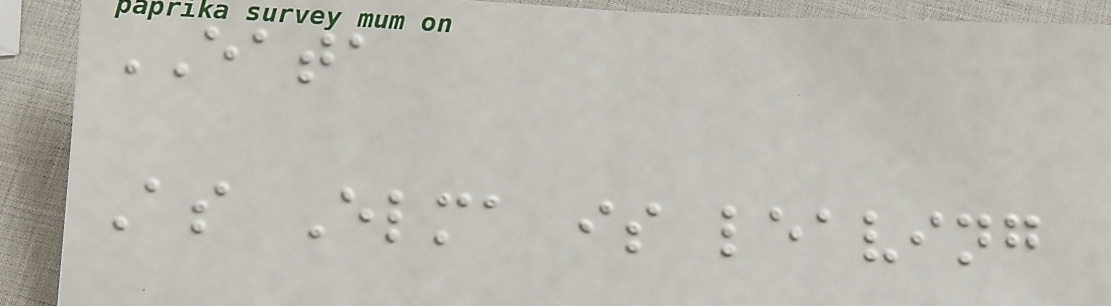EATA
As Elma is leaving
